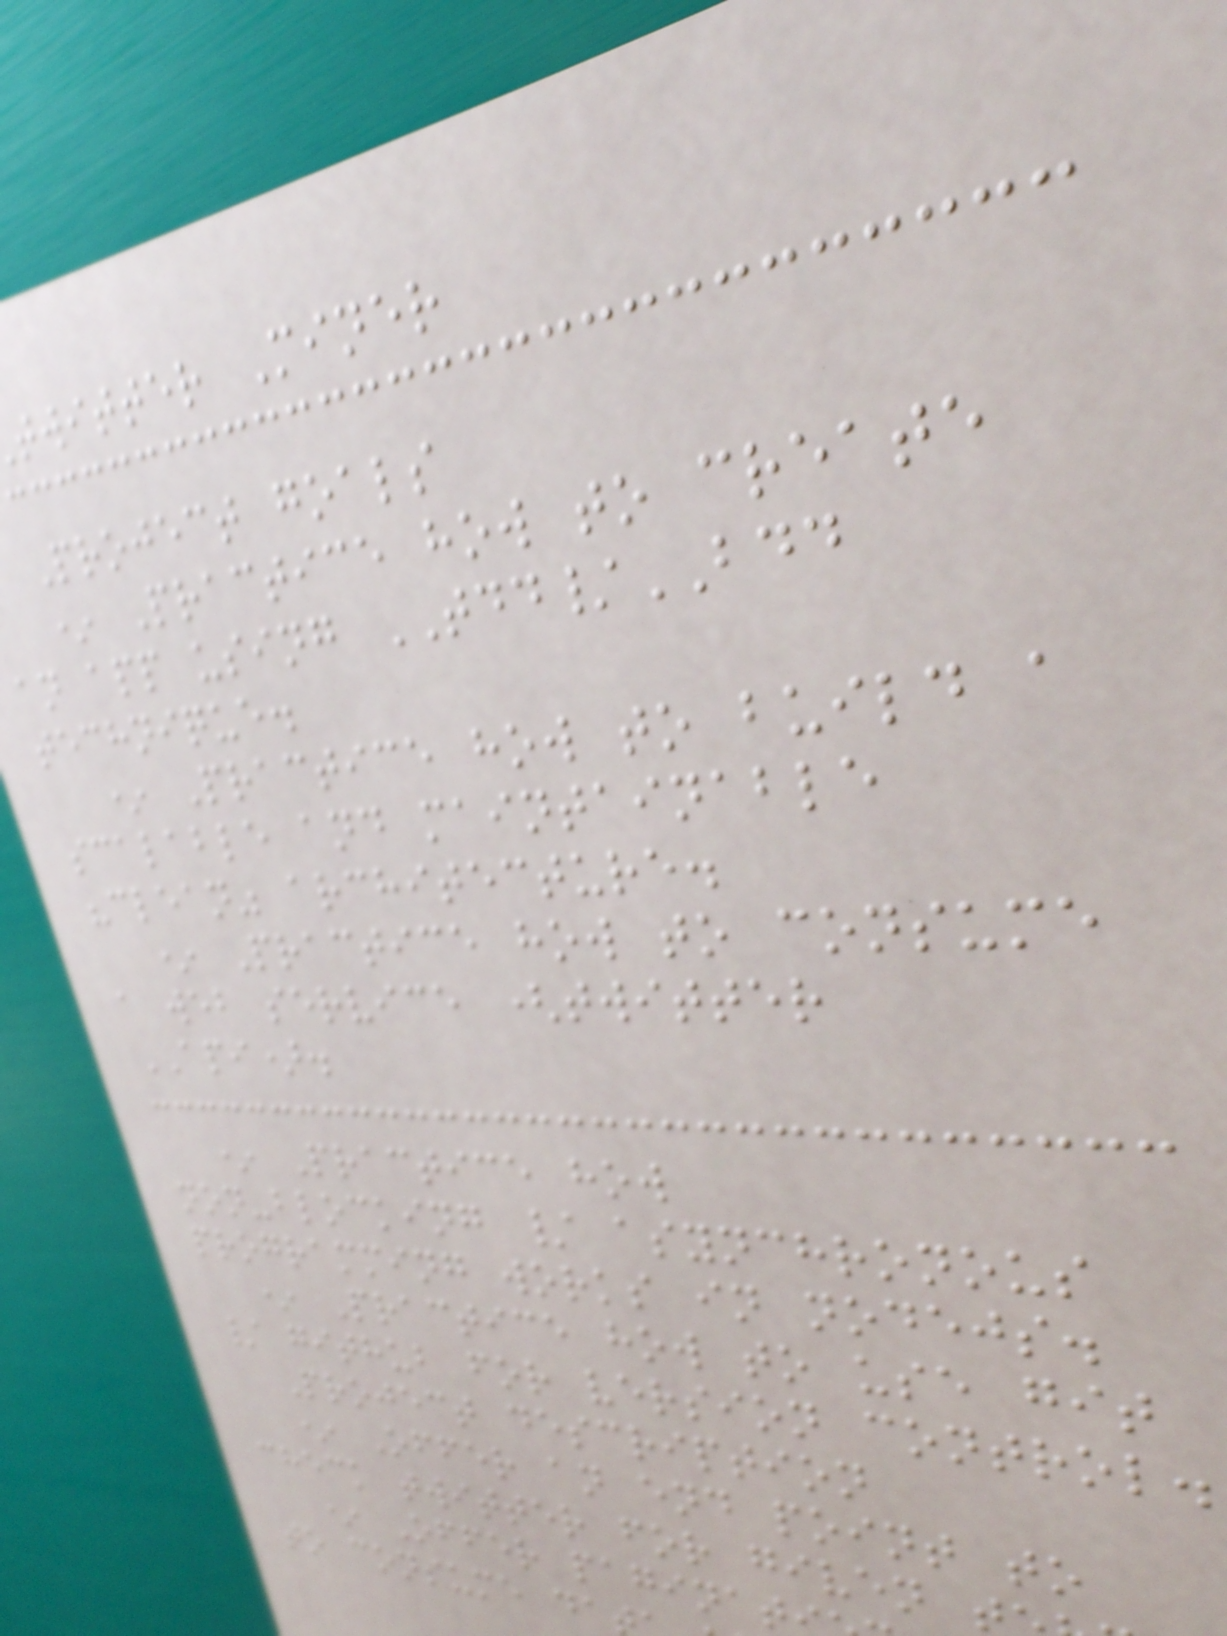twitter Miner
Project goals
* Practice how to create
an app using TDD/BDD
technique.
* Practice how to build a
scalable and maintainable
"clean" architecture.
* Practice how to consume
a web service (twitter
API).
* Practice how
non-blocking / asynchronous
programming works in nodejs.
* Practice how to use git
/ github for version control.
Project description
* Offer an end point to
check twitter for given
* Offer paginat
to consume da
